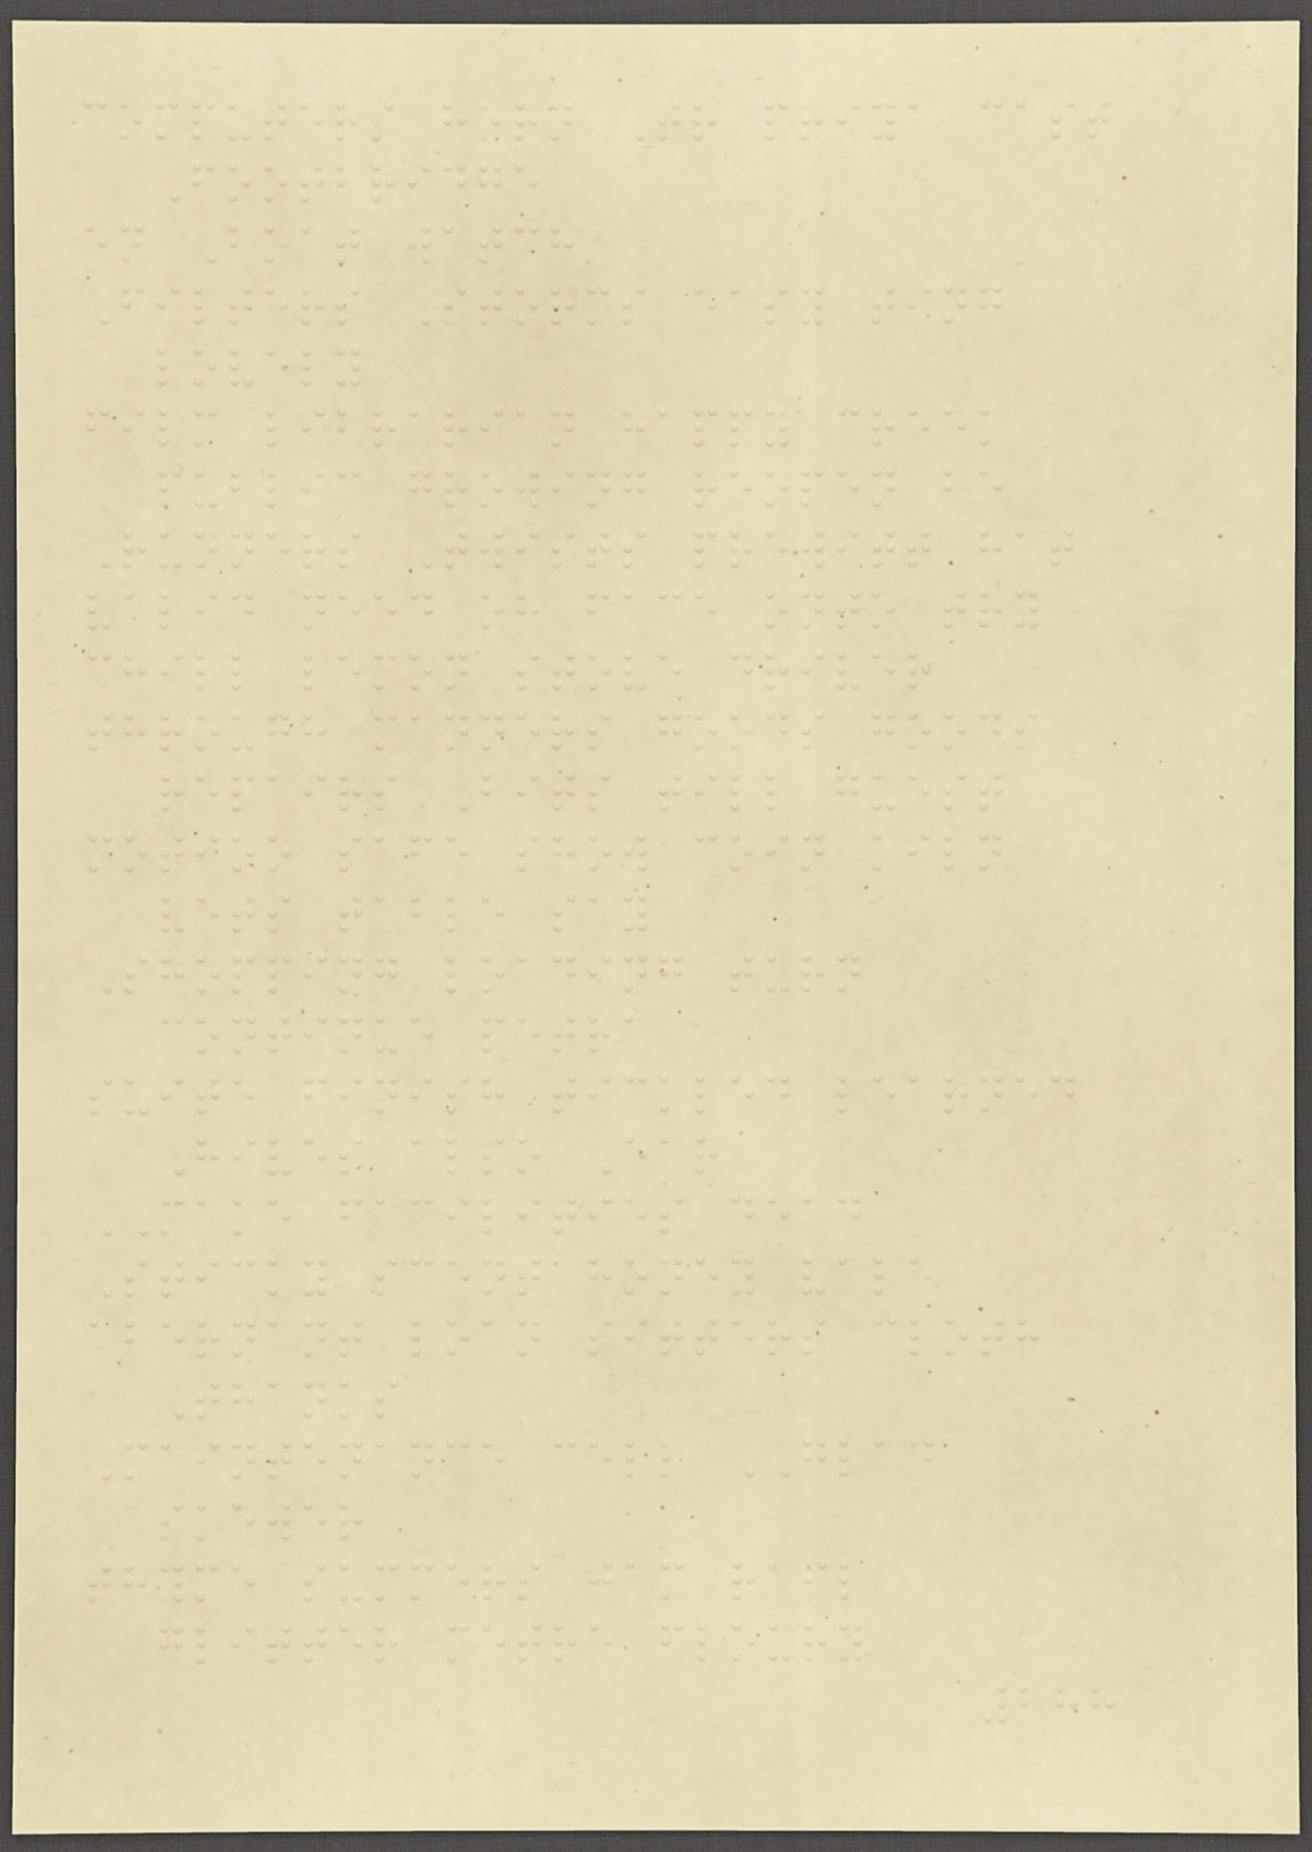computers horn Tr priya cast
Footbridge
en Boat watch
Filters Storms easy ting
lovely
film librarian happy creek
public growing reopen be
Runners Twists prewitt hat
valid need oh face onto try
chill lemon stove driver
through manners goods goods
repairs Bits till guest
motion safe show coin kiln
vets table say
Shopping loading turn
continue petra
suite finish tickled learned
Hives also Ear
MAKE facilities dead
Sticky scent honey vale
abernant loan sitters cloth
Thanks
Maintenance cell GLAD
skewer
thyme summers jam rail
glitter metre floury
288
